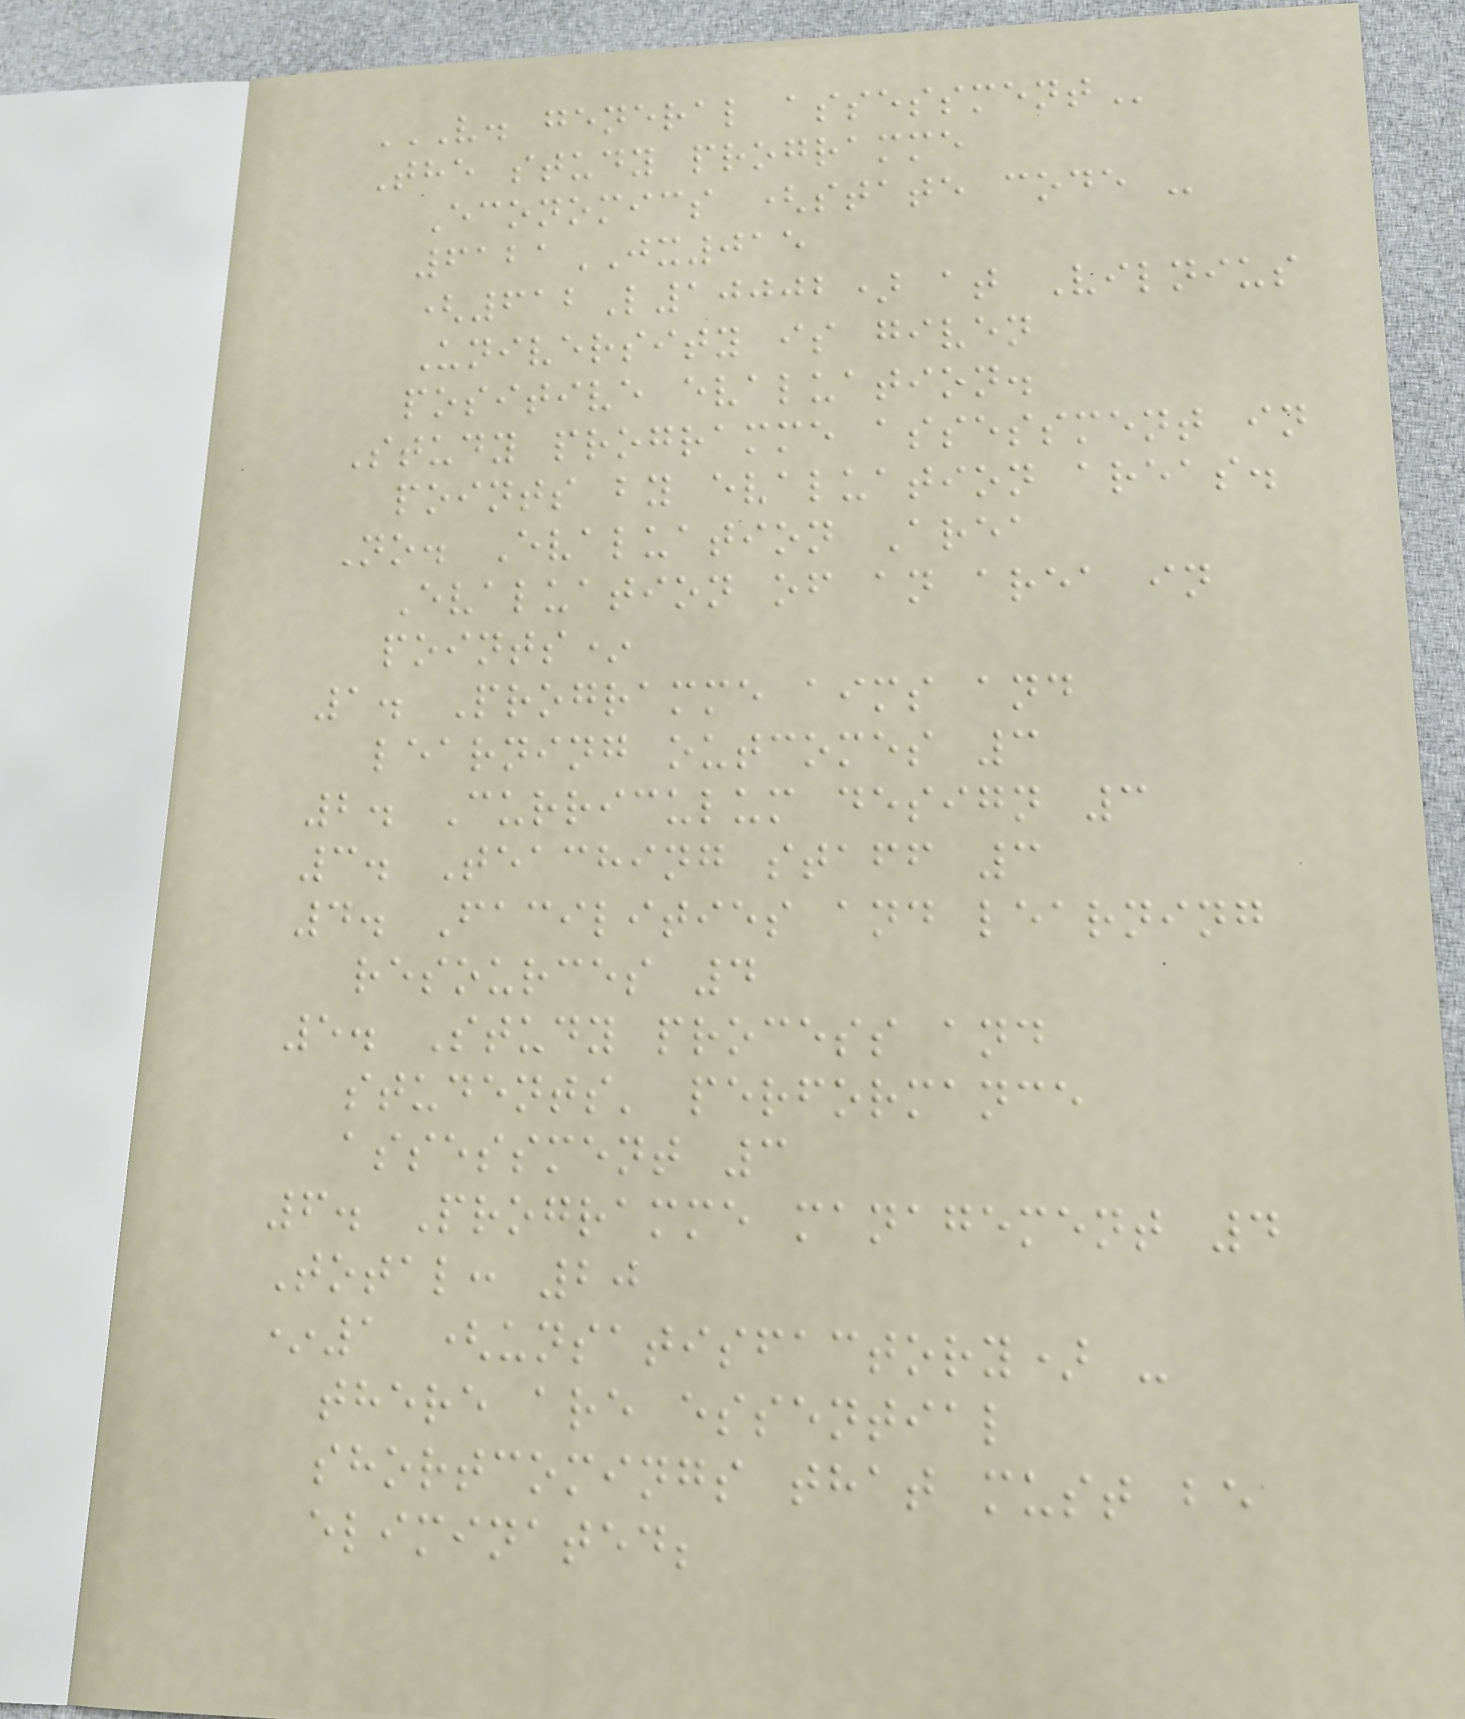V. GENERAL ASSESSMENT
The study programme
Economics (state code -
6121JX015
(612L10002) at Vilnius
University is given
positive evaluation.
Study programme assessment in
points by evaluation areas.
No. Evaluation Area
Evaluation of an area in
points*
1. Programme aims and
learning outcomes 3
2. Curriculum design 3
3. Teaching staff 3
4. Facilities and learning
resources 4
5. Study process and
students' performance
assessment 3
6. Programme management 4
Total: 20
*1 (unsatisfactory) -
there are essential
shortcomings that must be
eliminated;
